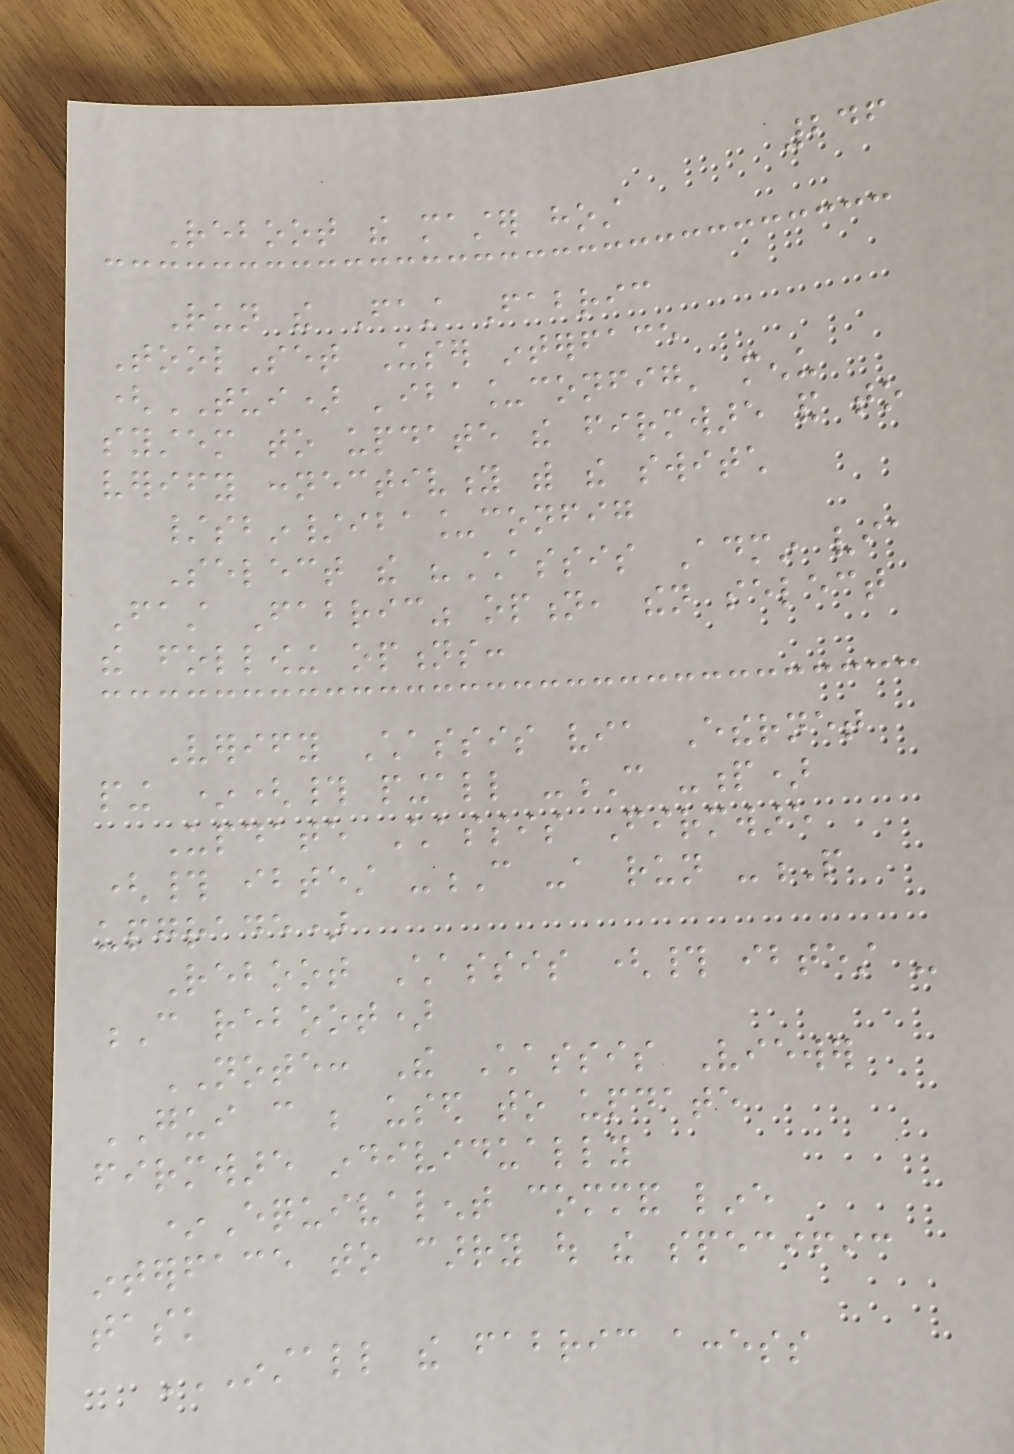246
Reboot the master host
Run the Fast Fabric
ToolSet User interface
(TUI) 'iba_config' menu
system to update the firmware and to
verify connectivity with the switch
/sbin/iba_config
Select the "Chassis Admin via
Fast Fabric" option, then select
the following options:
Verify Chassis via Ethernet
ping *(# pingall -C -p)
Update Chassis Firmware
(# ibtest -C -a run -P
upgrade)
Reboot Chassis (# ibtest -
C reboot)
NOTE: The Chassis Viewer
GUI can be used to update
firmware individually
*Equivalent command line
interface to carry out the specific
task
INSTALL THE FABRIC ACCESS
